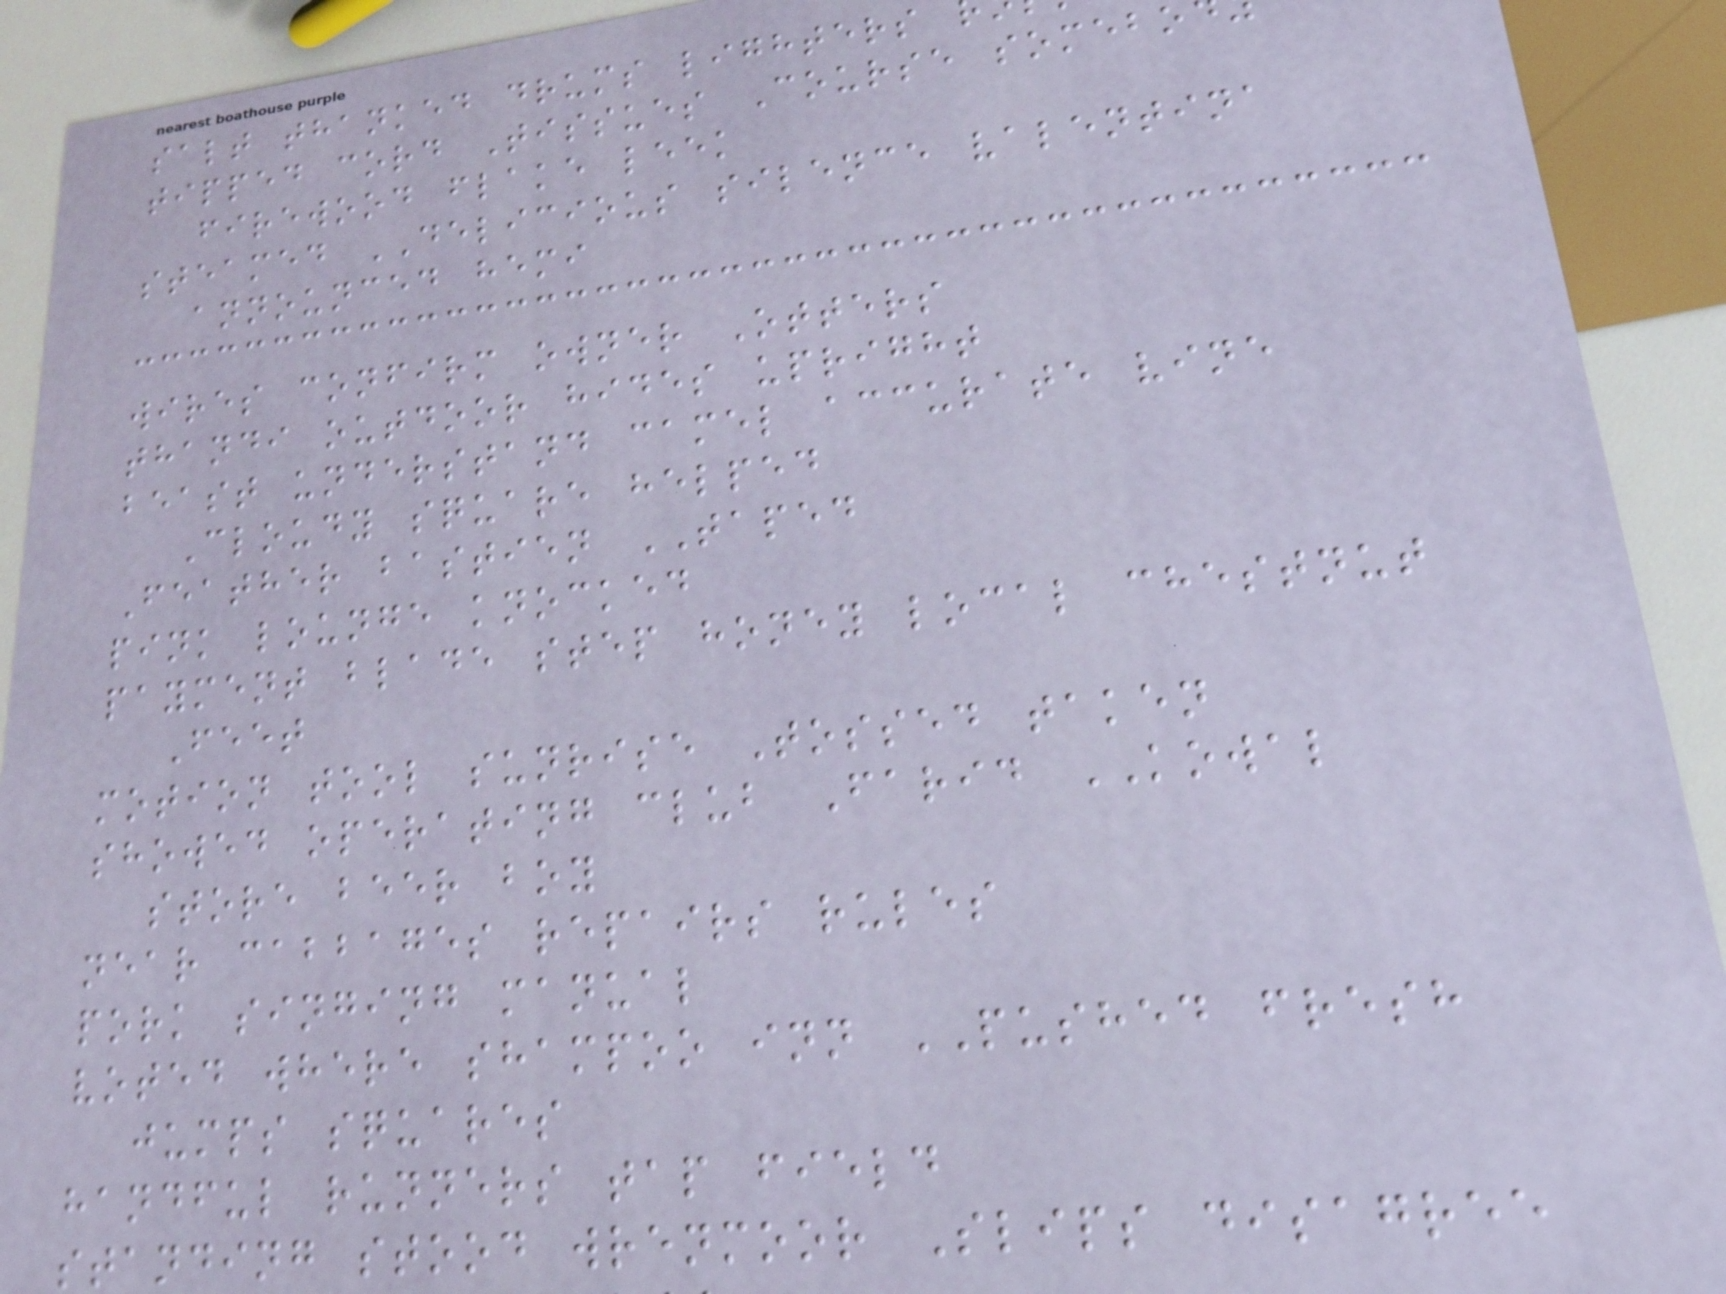salt thanked drums lighters
tipped cord Tissues Course somebo
firewood flake leek
steamed DELICIOUS silence valentina
announced hemi
wires confirm owner Otters
thandi outdoor hides upright
beast understand camel accurate vine
Cloudy square helped
Feather bastien TAPED
pink lounge knocked
payment blade step honey local chestnut
Feet
motion tool sunrise Tossed taken
showed operating club Farid KOWAL
store beer boy
near cabbages repairs rules
pork singing manual
voted where shampoo inn PUSHED fresh
jumps squares
handful runners tap field
standing stood wrenmoor Slips disagree
